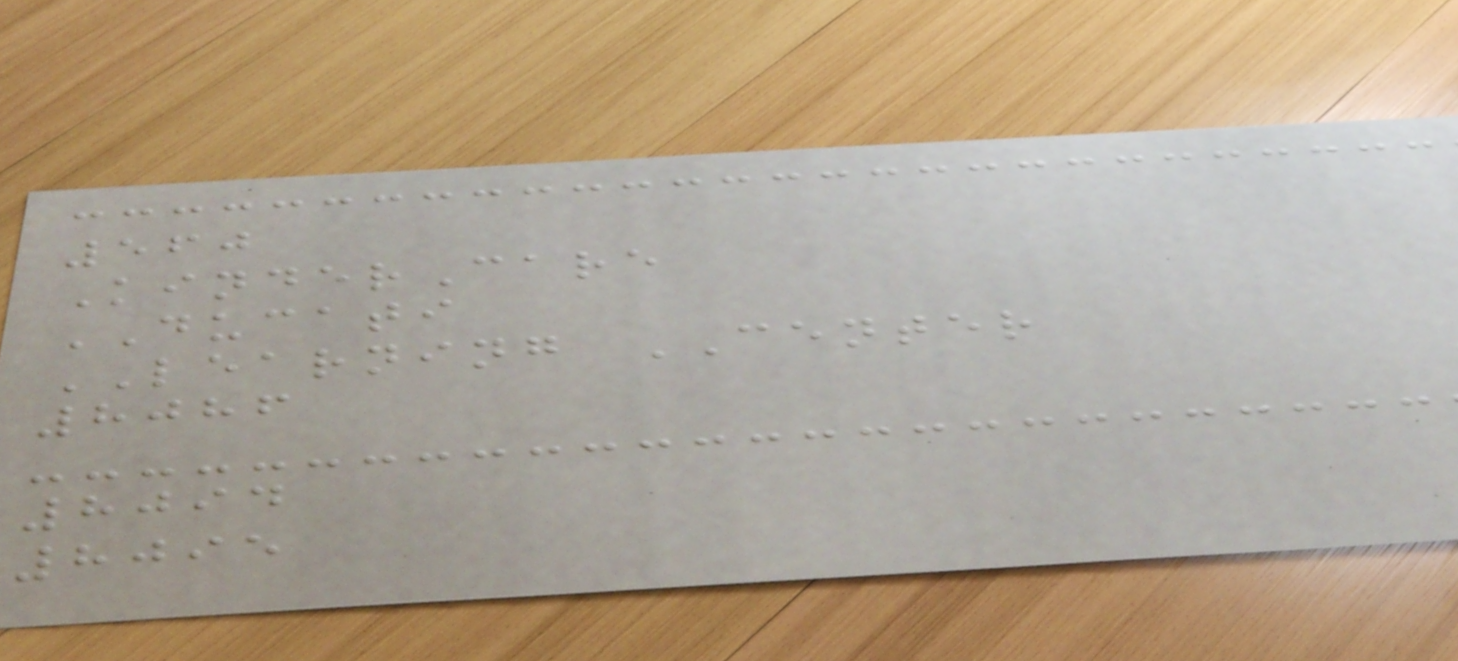560
KinderCare
DUCATI
LEARNING CENTER
8086
8094
8095
